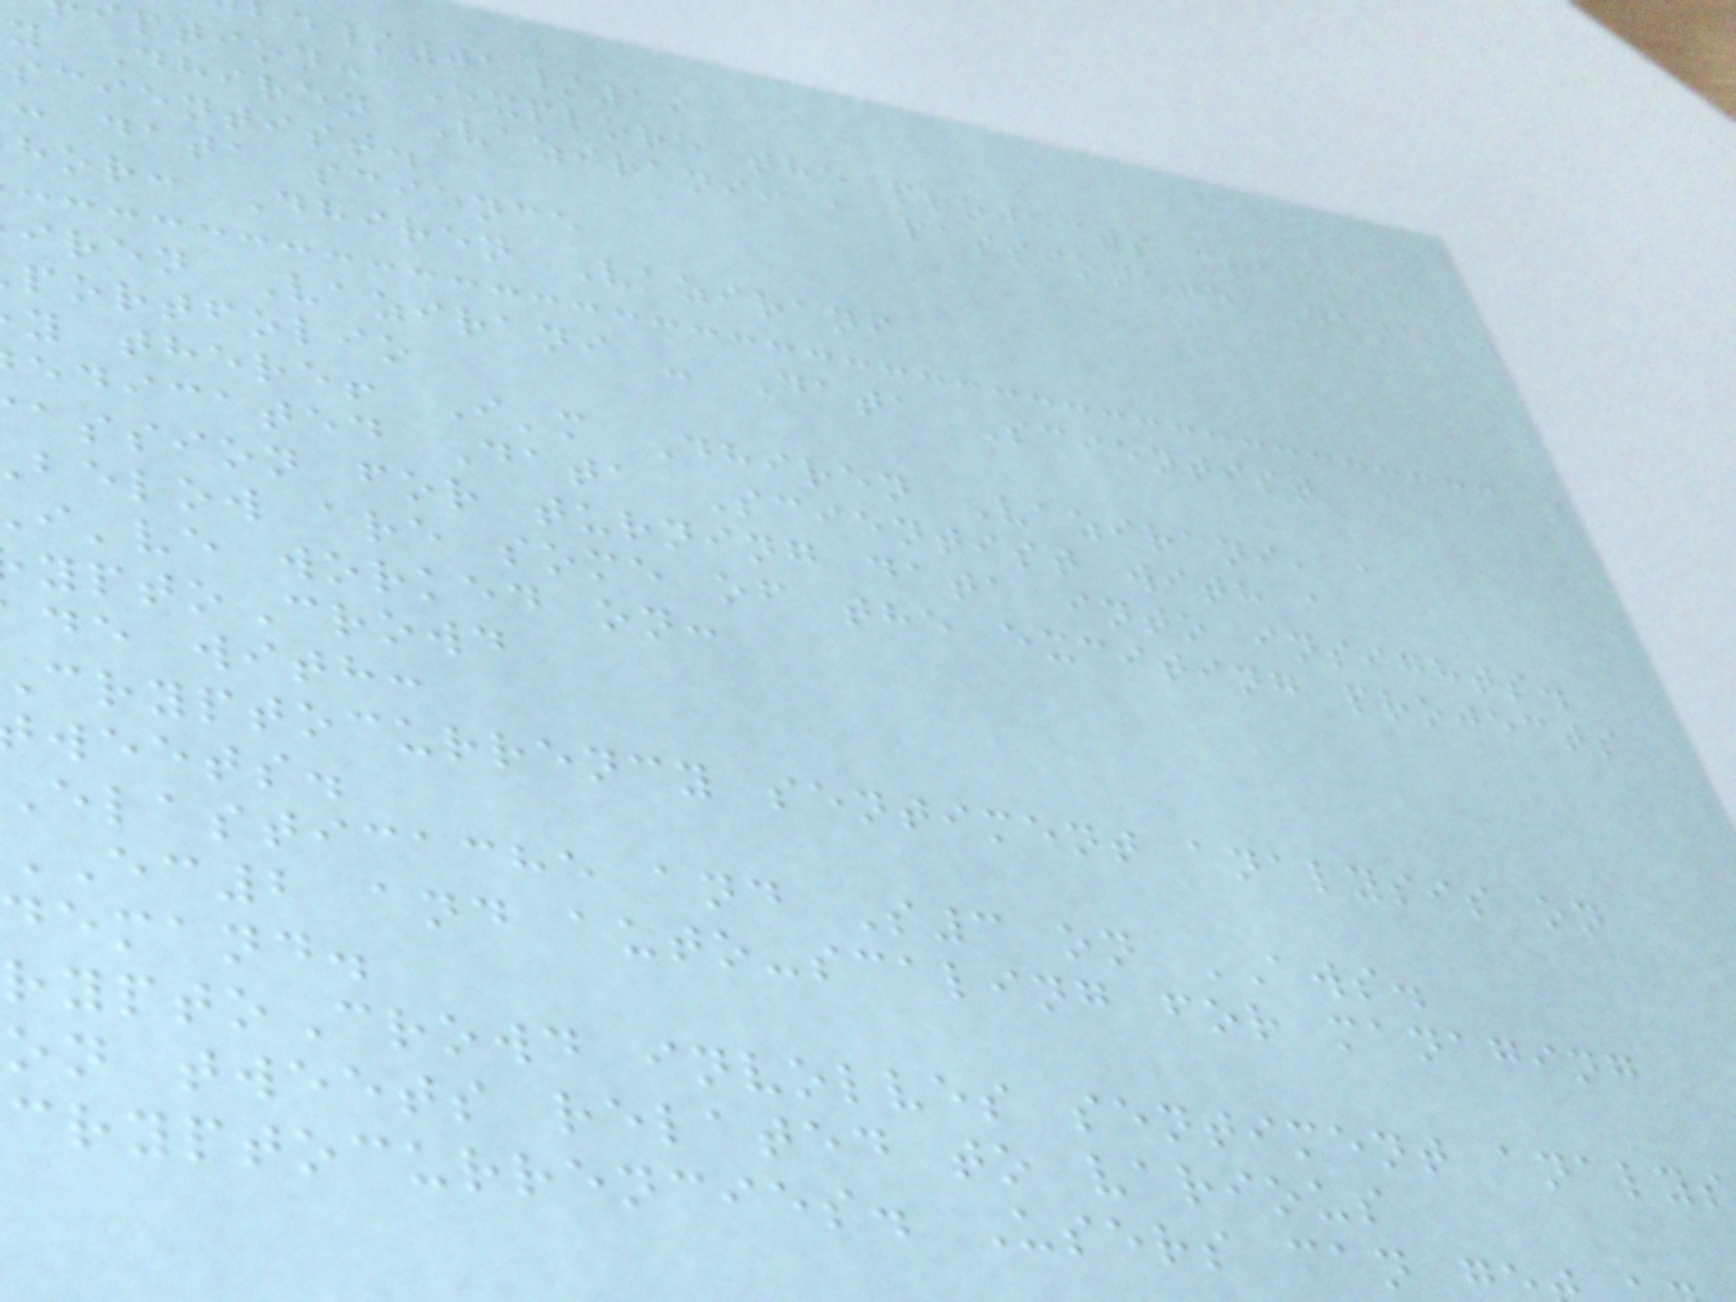/01/19
ption: Explore the projects crafted
y Dhiren Vazirani, a passionate Data
scientist.
: data science
hor: Dhiren Vazirani
iren Vazirani - Data Scientist
portfolio
y there! I'm Dhiren Vazirani, a
edicated Data Scientist with a
assion for turning data into insights.
below are some of the exciting projects
i've worked on:
yptoCrowd
de with:
cryptocurrency sentiment analysis on
weets.
elasticache and S3 on AWS.
ec2 and auto-scaling for managing
demand.
ryptoCrowd involves sentiment analys
on tweets related to various
cryptocurrencies. Users can g
